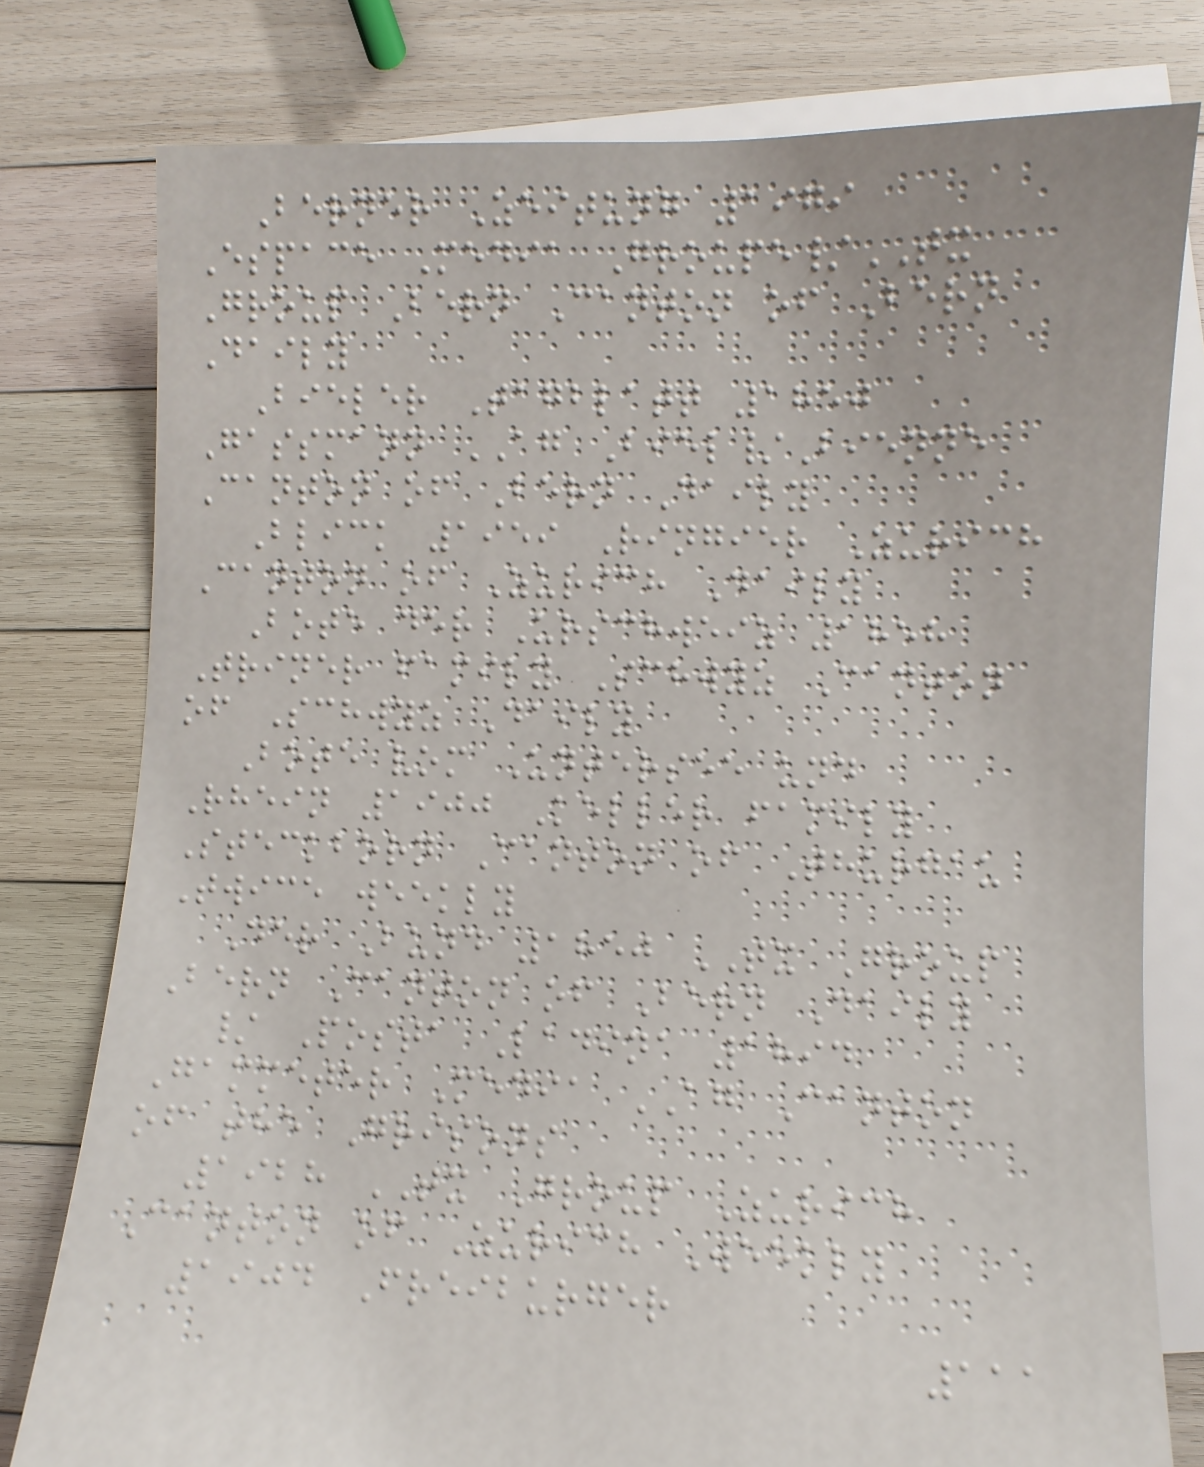Berner Zeitung 1979
Espace Media Groupe/TX
Group Bern Canton of Bern
Daily
Bieler Tagblatt 1850
Gassmann AG Biel/Bienne
Canton of Bern Daily
Blick 1959 Ringier Zurich
Canton of Zurich Daily
Bote der Urschweiz 1858
Triner family Schwyz Canton
of Schwyz Daily
Bote vom Untersee und
Rhein 1900 Keller family
Steckborn Canton of Thurgau
Twice weekly
Der Bund 1850 TX Group
Bern Canton of Bern Daily
/ Posta Ladina 1894
Gammeter Media AG Canton
of the Grisons
1928 TX Group Zurich
Canton of Zurich Weekly
1904 Freiburger
111
